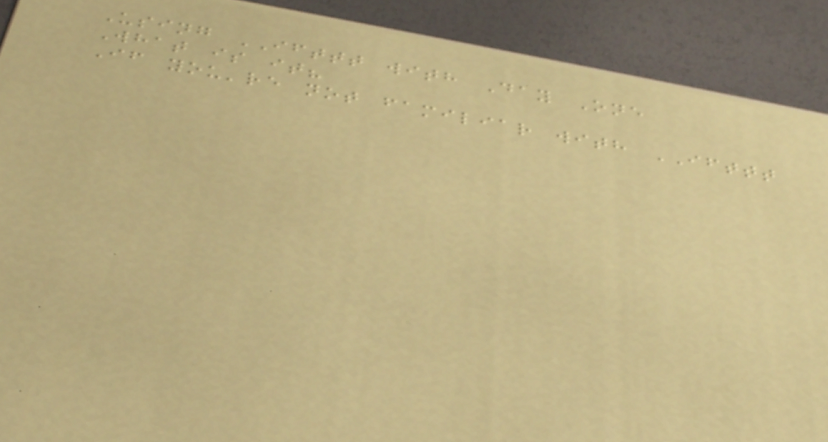Using IFTTT with Day One
What is it?
If you're not familiar with IFTTT
